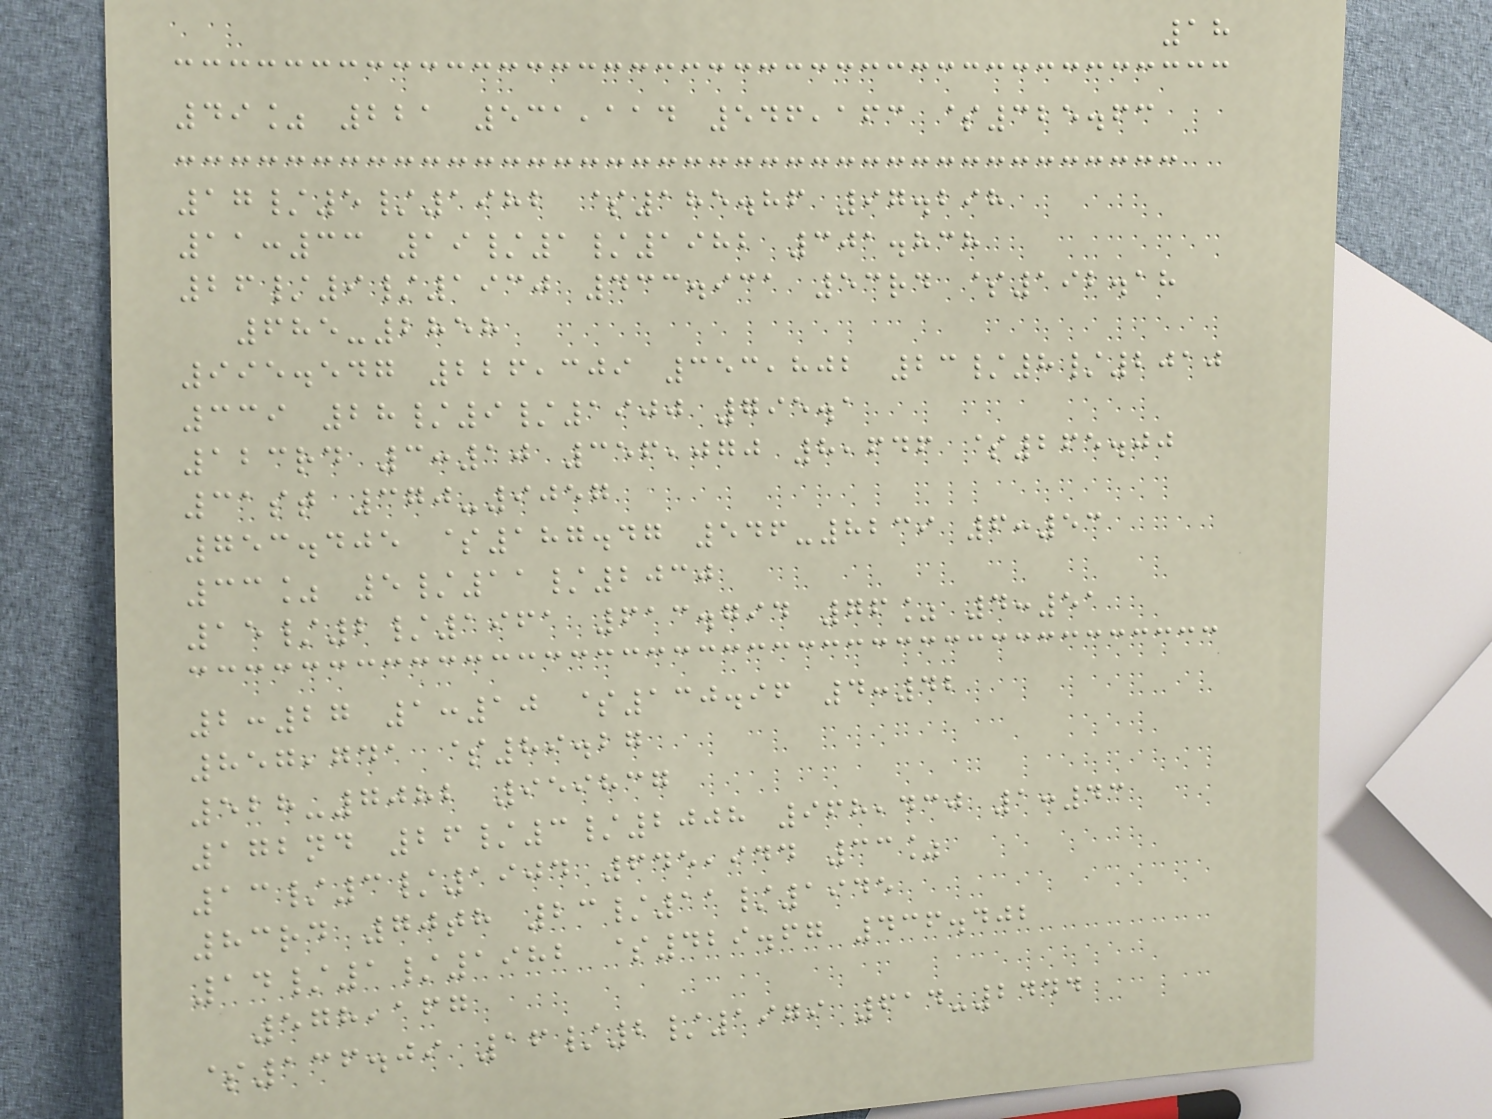18
49% 221 531,114 546,163 $325.63
17/5/1982 $185.86 97.298
11:33 19/1/1982 301.838
26/9/1930 433.931 53rd $192.18
685-2858
995.547 226,309 353,802 23/8/2010
339 28/9/1900 795.1
123rd 3:10 356,070 8,646 $265.00
31st 370-9057
753.405 $187.47 546-8239 6:53
33% 5/11/2030
15/2/1961 613.794 76% 4:51
2:27 1:10 $130.96 4:42
857,741 $89.27
528-7082 959837
172nd 26/3/2008 968,430 1:43
13/3/1904 645,944 33%
83rd 70th 23/11/1945
14/1/1982 $429.67 436.402
578,167
$136.09 16/2/1979 614-2444
